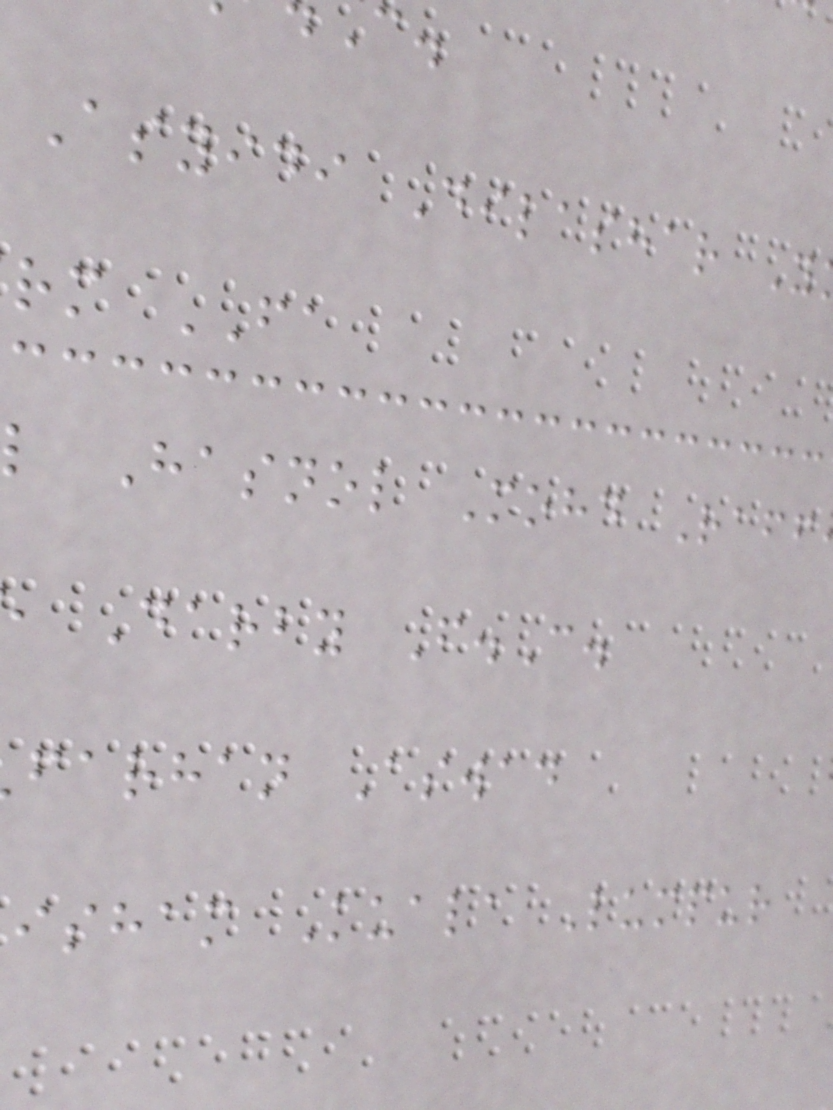Asyidi Dilashar Y
rm FA
l Hasnol Mohd Raff
Darby F.C.
farhan Aswad
isham Kuala Lumpur
